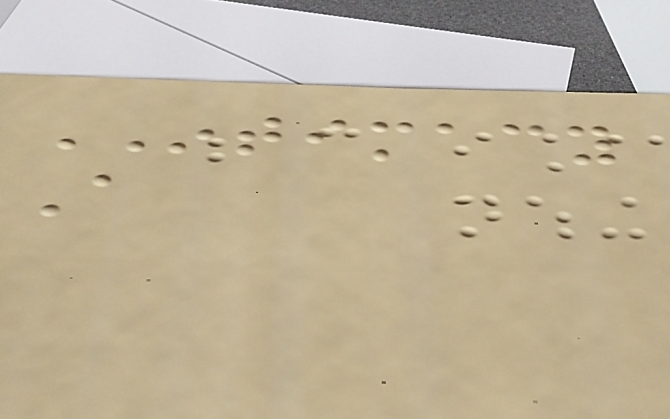INTIMACY
A
